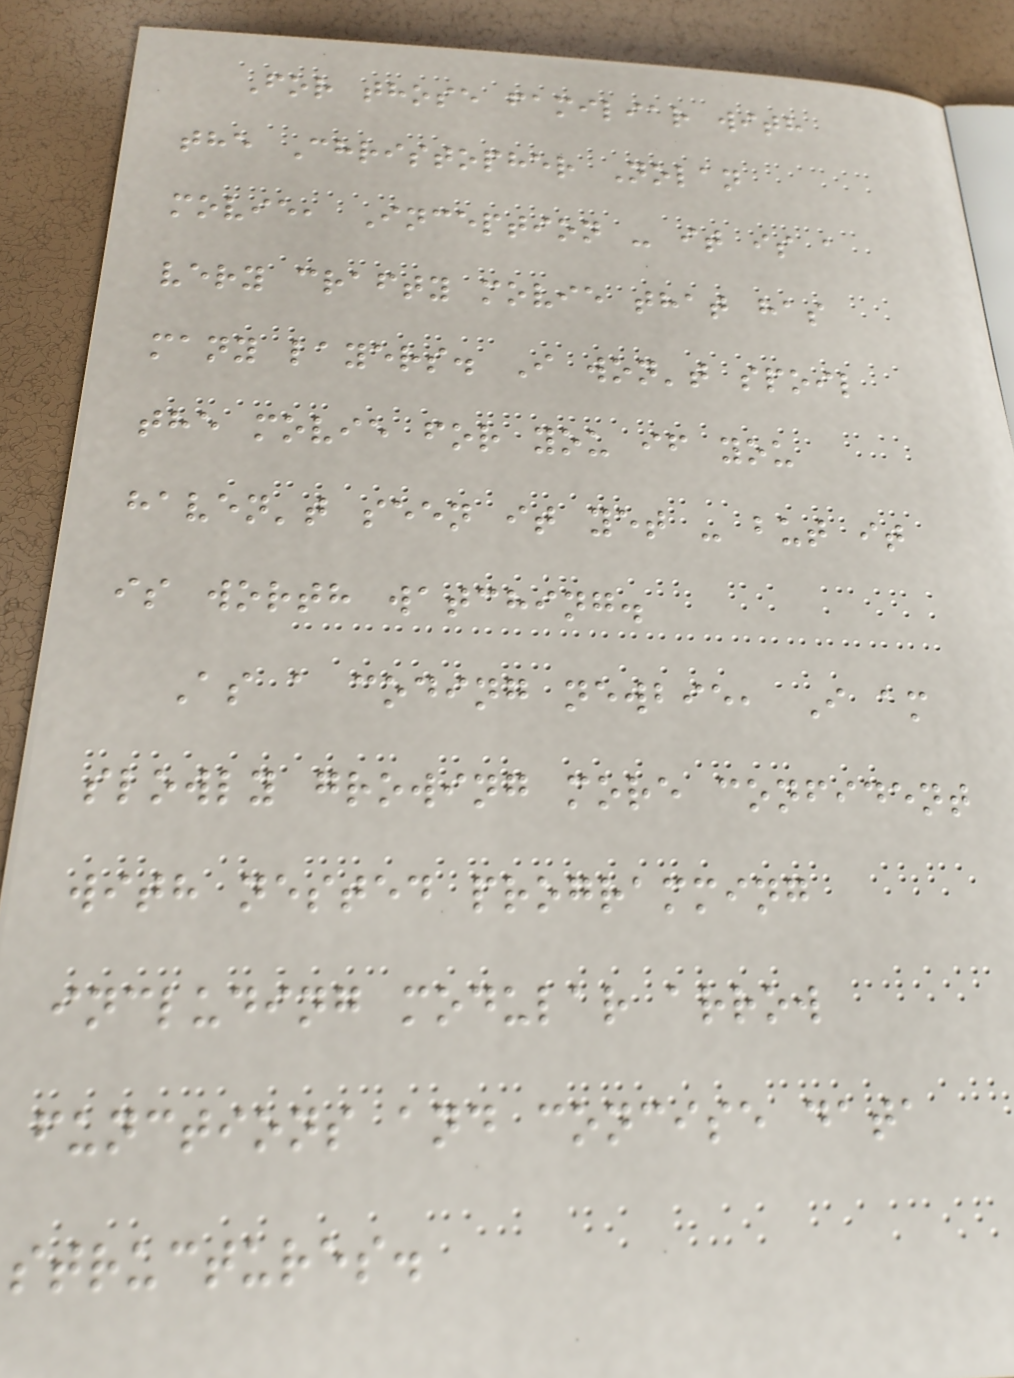For those familiar with
the Christopher Nolan
movie, Inception - it is a
very crafty movie that has
many layers. I won't spoil
the movie for you if you
haven't seen it yet - but it
is worth watching.
As a coding newbie, I am
slowly growing more confident
with nested programming
including modular arrow
functions and concise data
structures.
